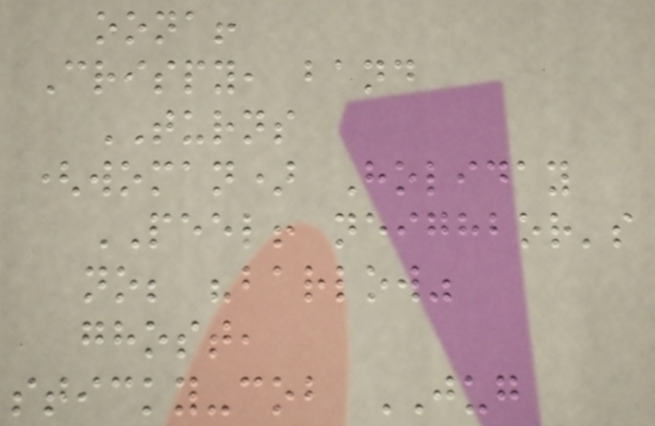oona!
Crispy, band
TURNS
(woman) Holiday
PEEL! neighbor's
no; "barlow"
ghost,
sticky-cob JUG
